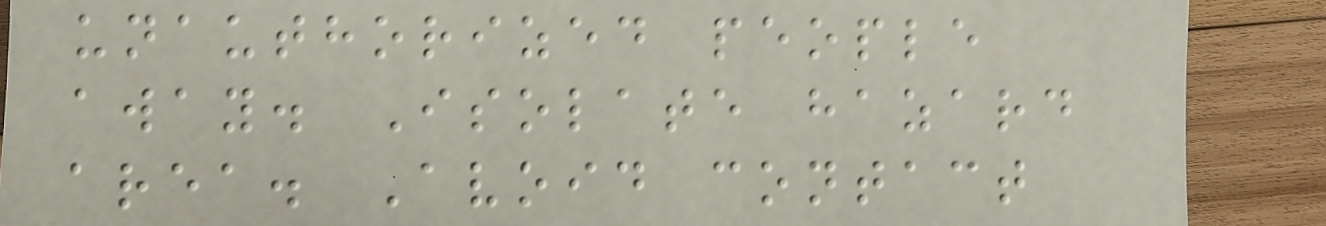unauthorized people
away. Isolate hazard
area. Avoid contact
